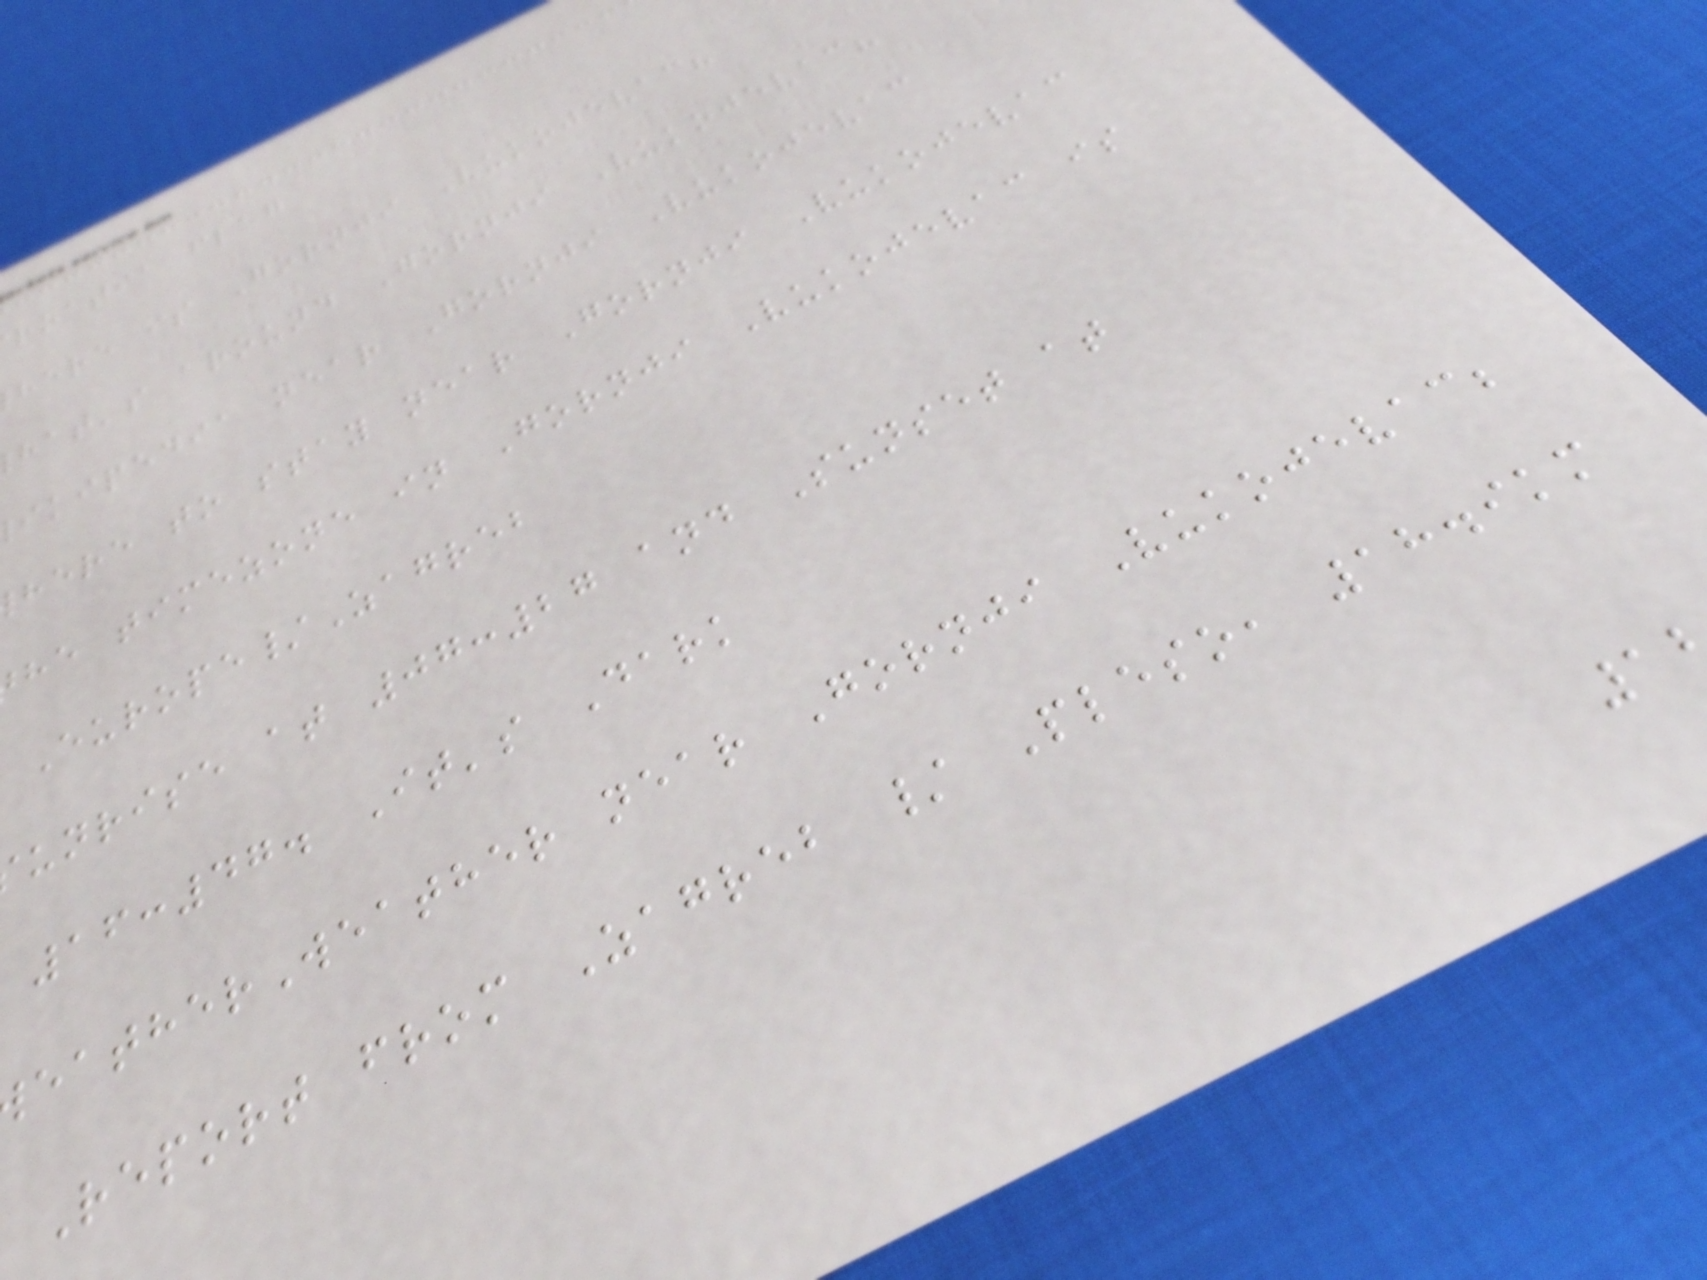roatia flag
here is Gornji Vukojevac?
hat's around Gornji Vukojevac?
ikipedia near Gornji Vukojevac
here to stay near Gornji Vukojevac
he timezone in Gornji Vukojevac is
Europe/Zagreb
unrise at 07:27 and Sunset at
16:47. It's Dark
eatherWeather near Gornji Vukojevac;
Report from Zagreb / Pleso, 18.9km
